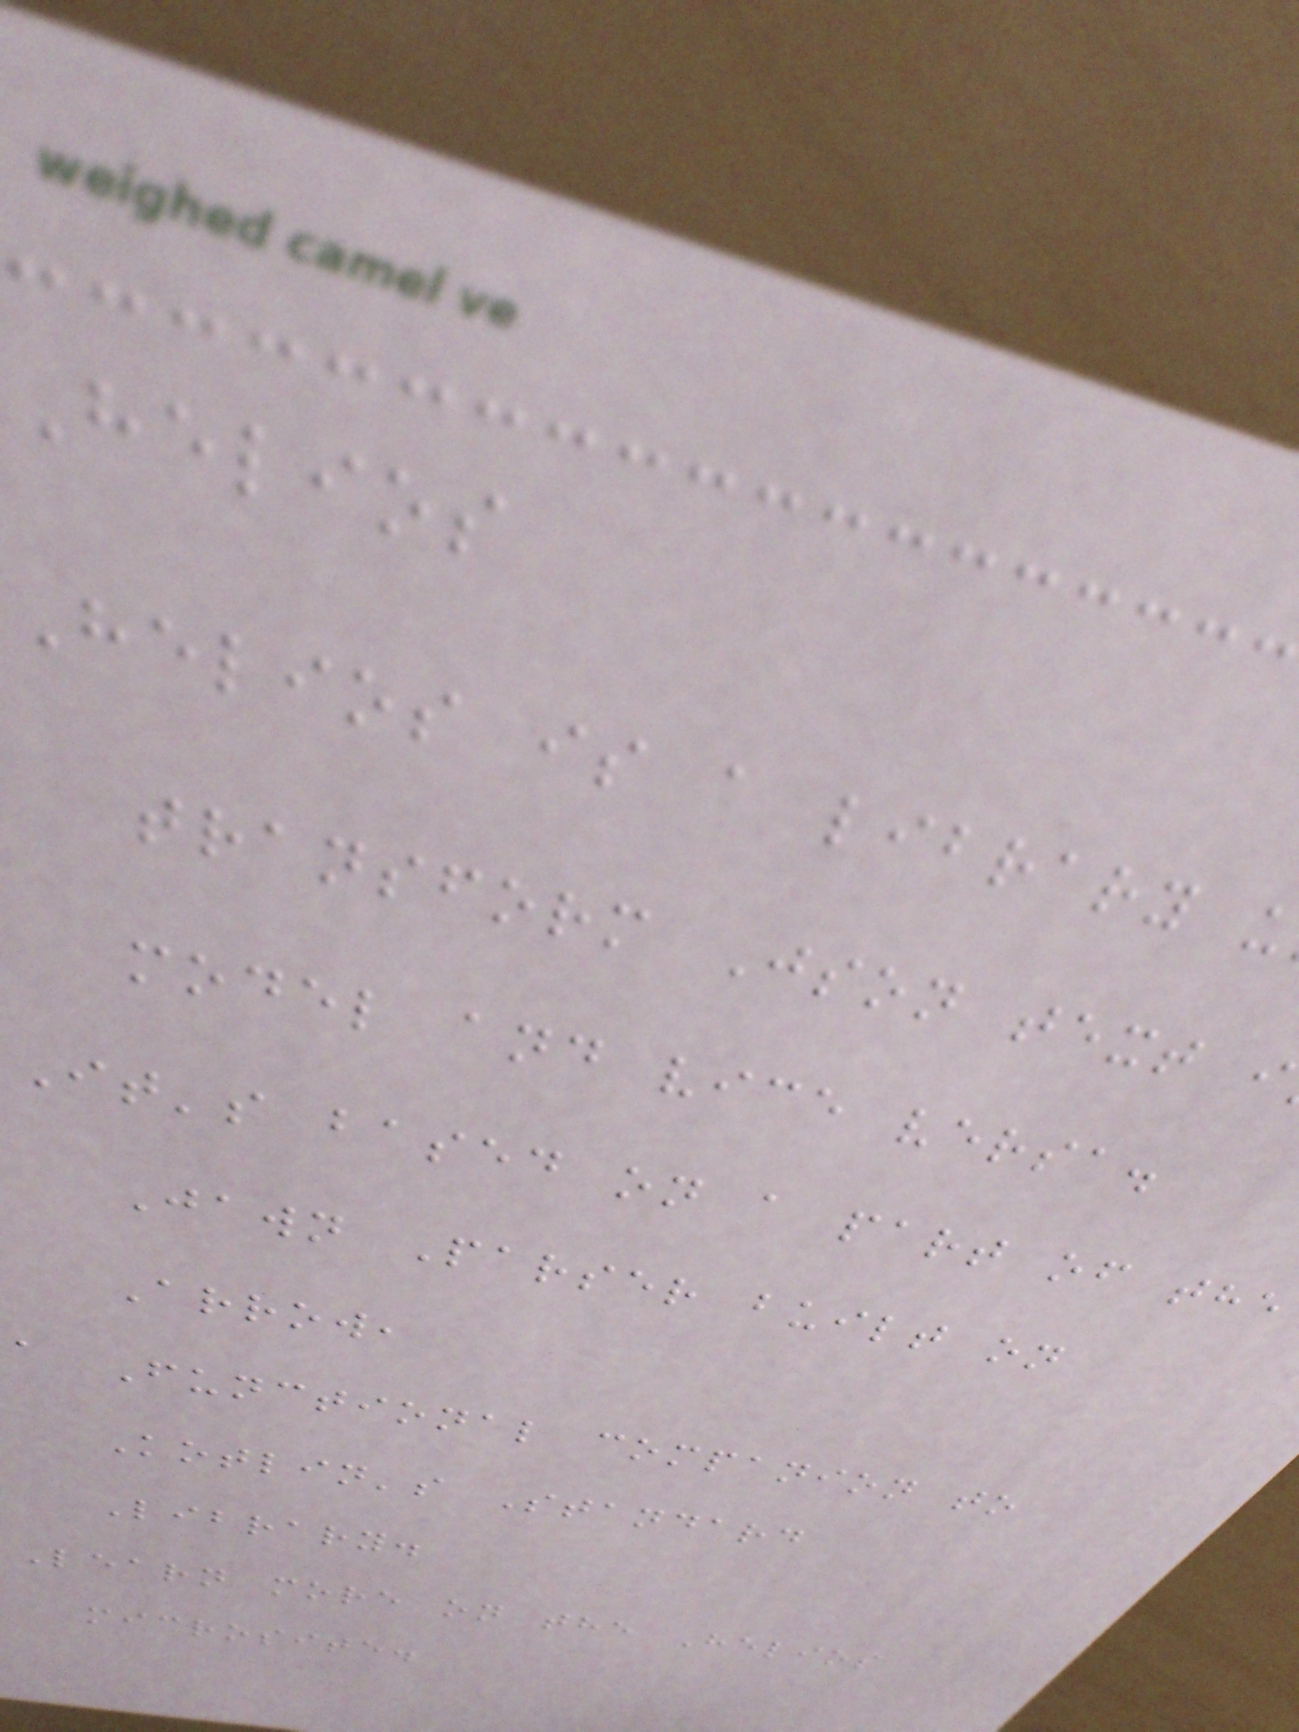Helios
Helios is a library
transform Json text i
model and vice versa.
It's based on a part of the
Jawn Parser built on
Arrow,
a Functional companion to
Kotlin's Standard
Library.
Learn more on the Helios
microsite.
